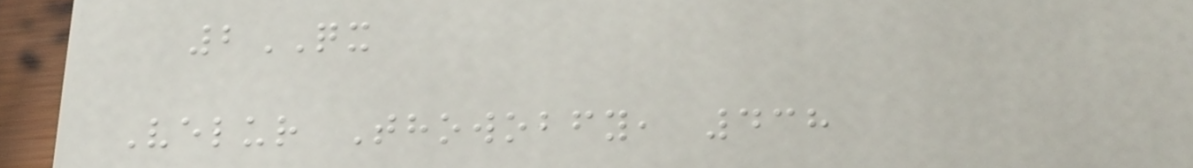2QX
Velur Thowobfy, 438
